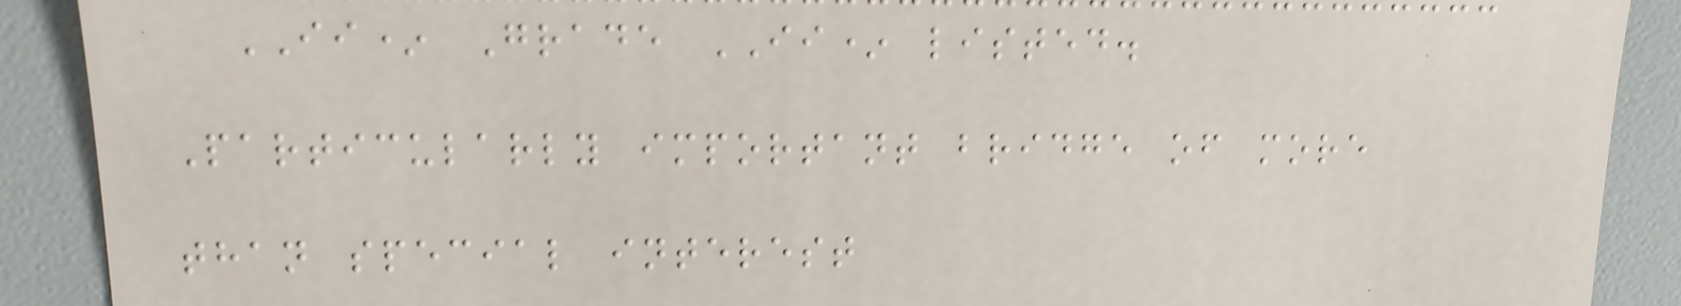II* Grade II* listed.
Particularly important bridge of more
than special interest
